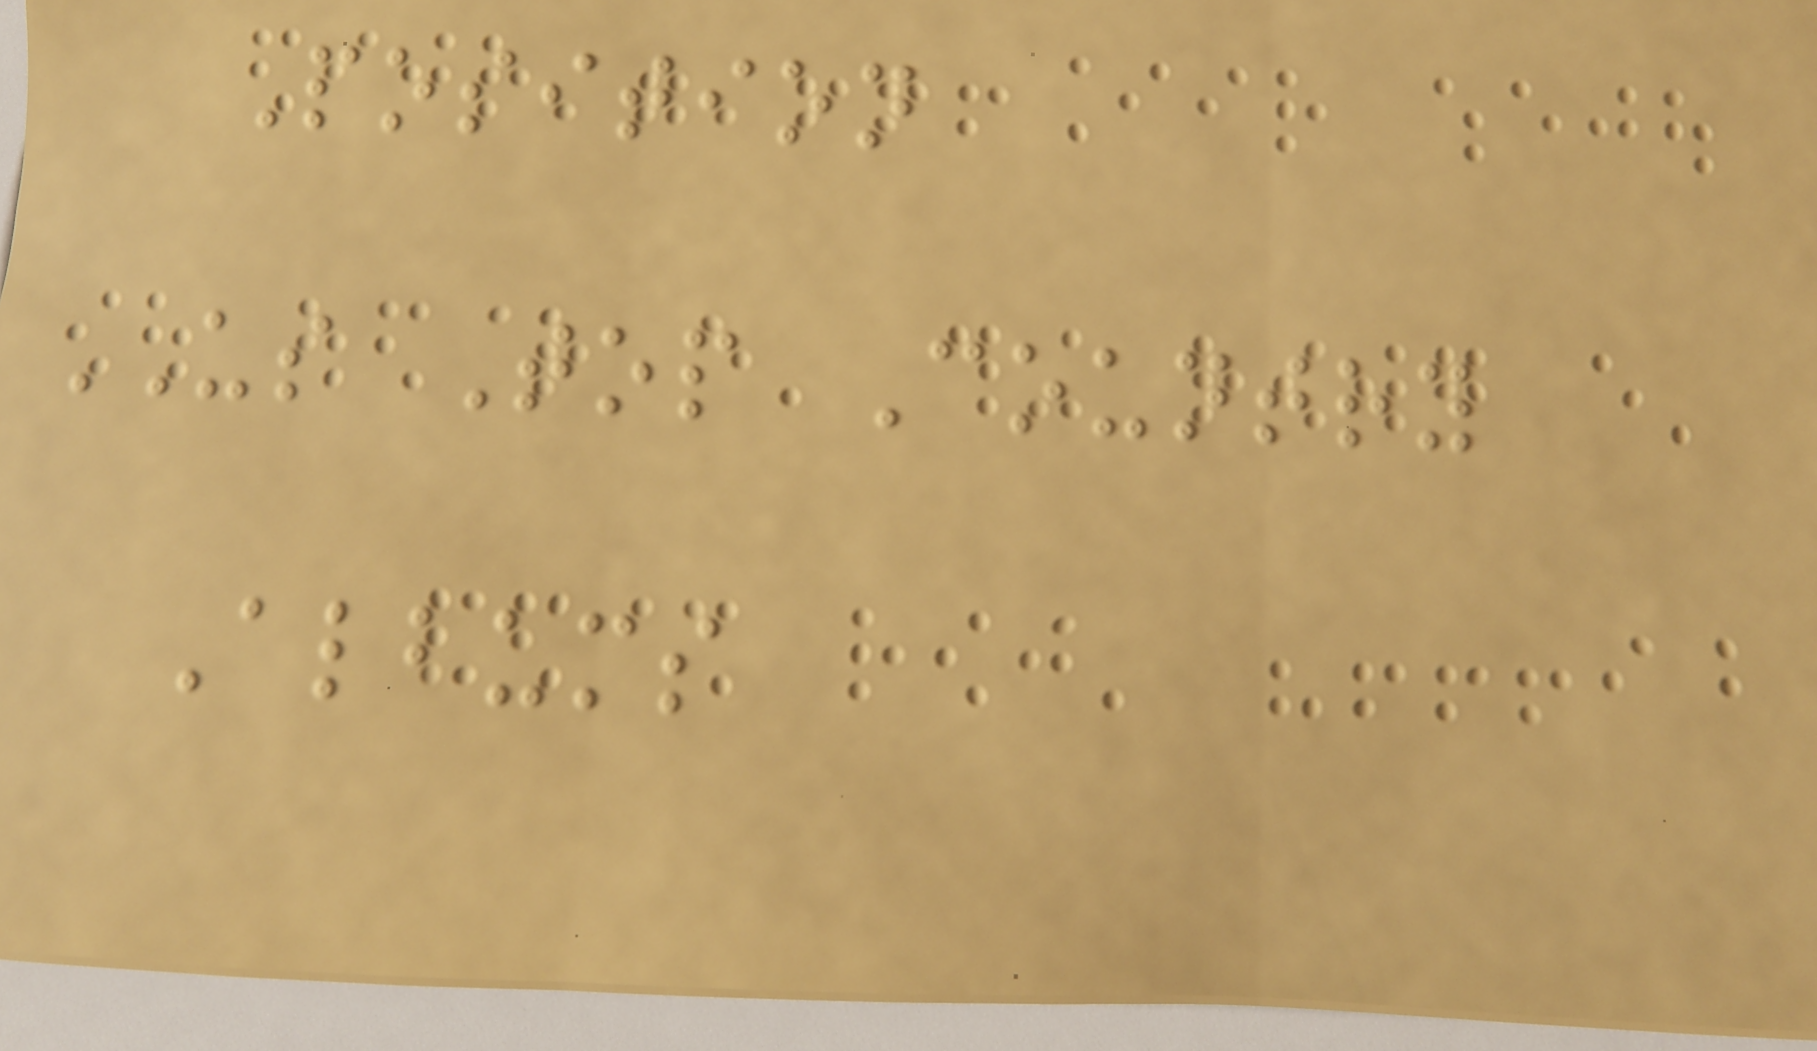Position
US Top Country
Albums
